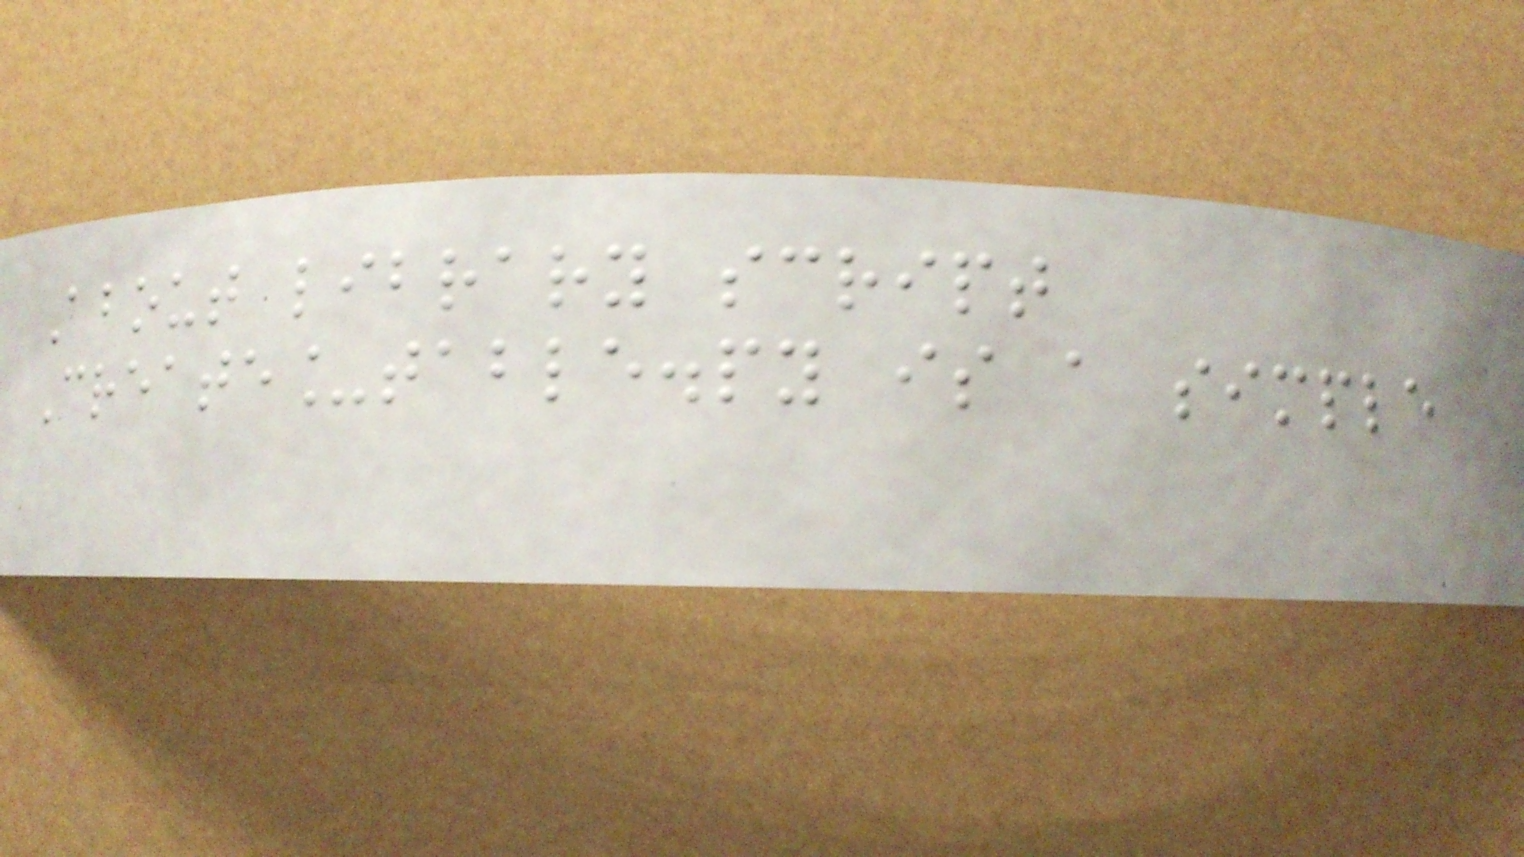About library script
Create_table.py is a simple
